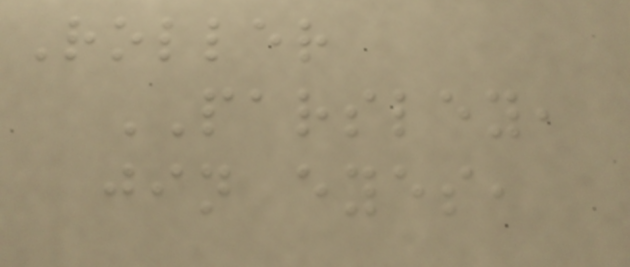Roller
PARSLEY,
jin eyes,
